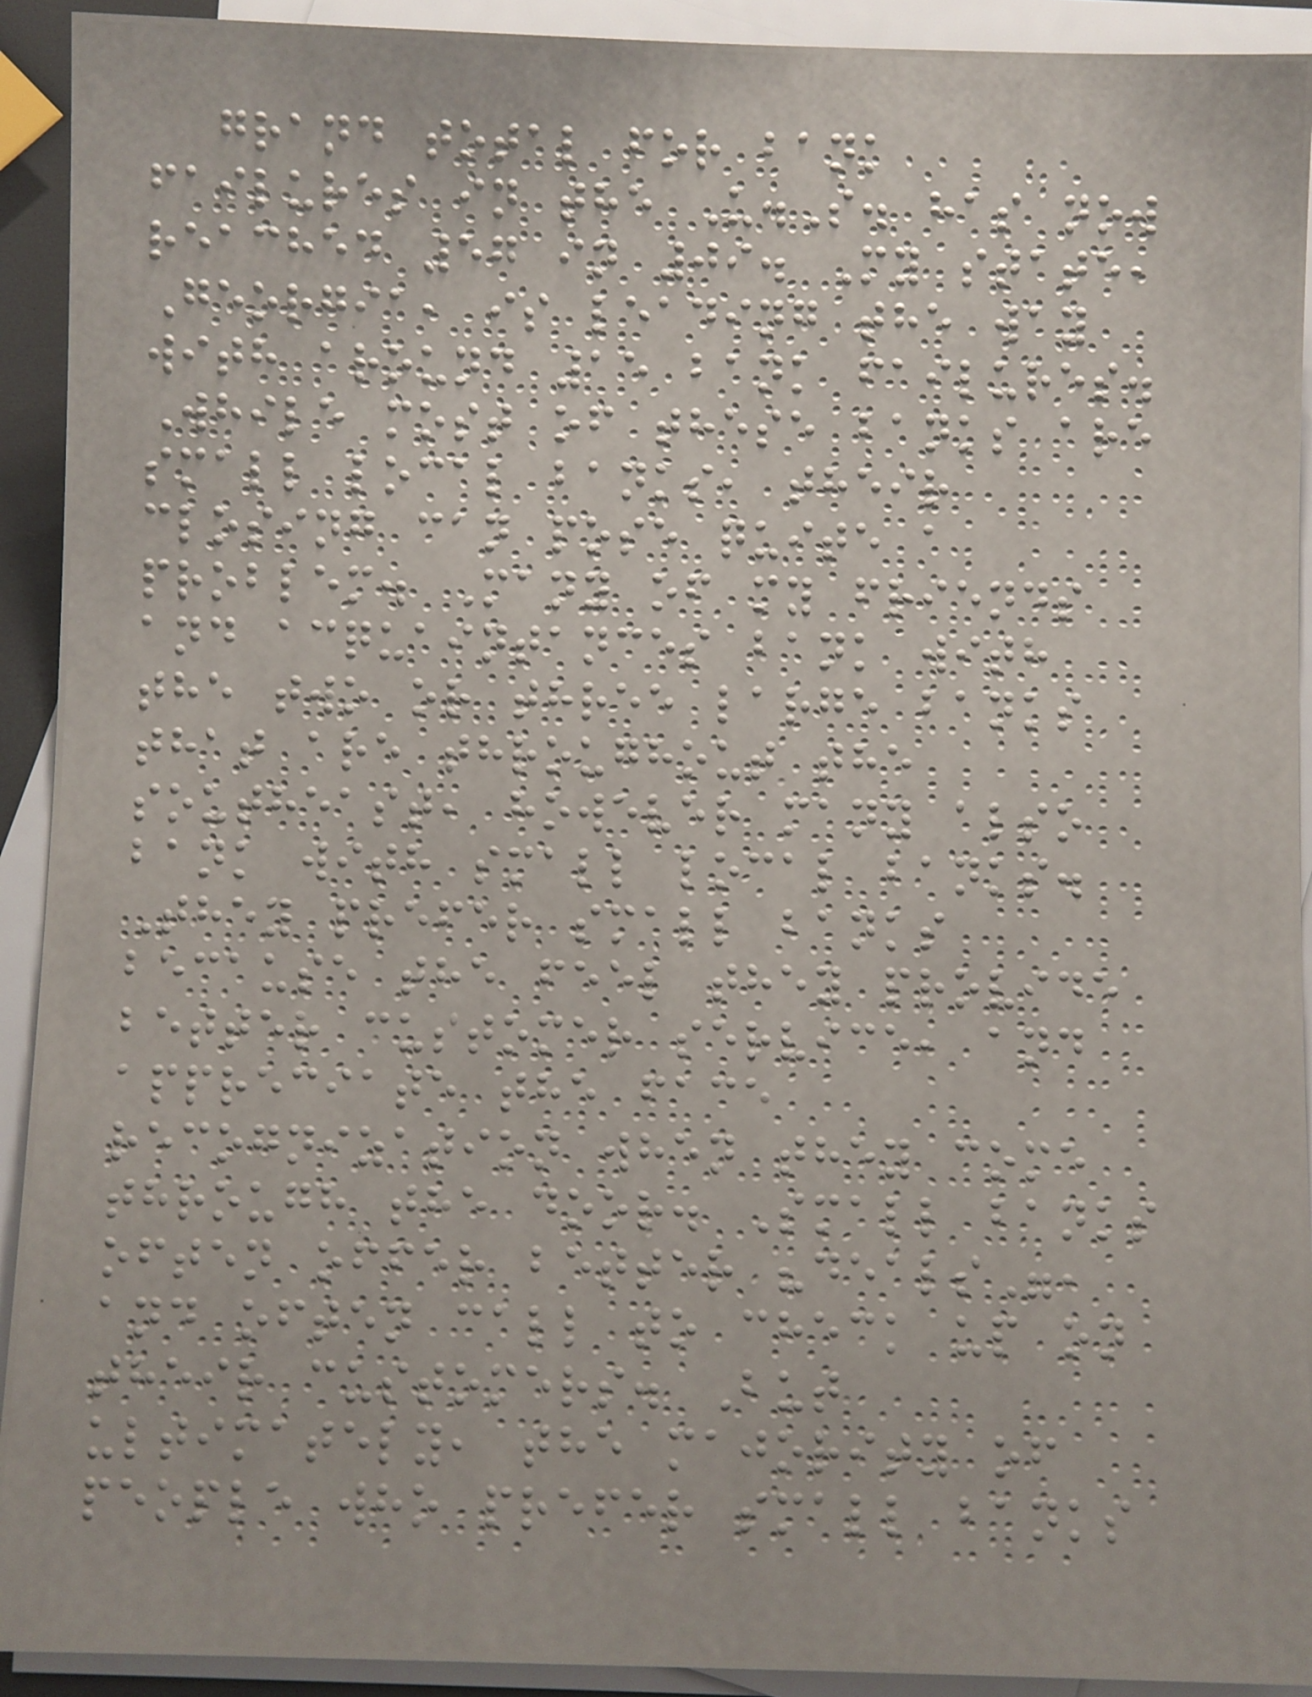grand total for bank
failures in the U.S. has now
reached 57 in 09. My state,
Georgia, is leading the way
with around 15 bank failures.
While most of these banks are
small local banks, their
closing can pose quite a
problem. Many of my friends
and acquaintances bank with
the two or three large banks
that are throughout the
southeast, however many also
bank with small local banks.
They prefer small banks
because the feel they provide
better customer service, and
appreciate the face
recognization when they come
through the door. Small banks
often offer better "deals",
and often call to check up on
their customers. But
ultimately, the majority of
people who prefer small banks
